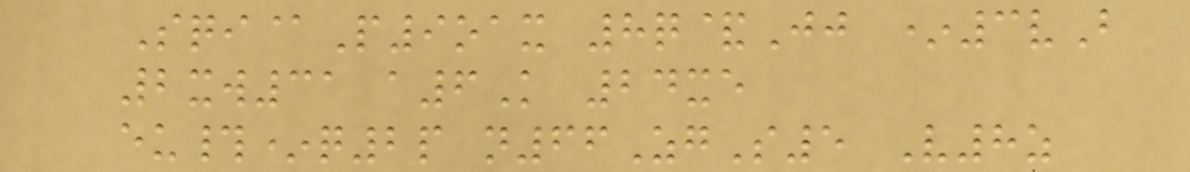Sqi@P9oax 8q&Jj *3vB
2xw31 a6K 24xe
eu#*q2p n66ZgS5 V8z
